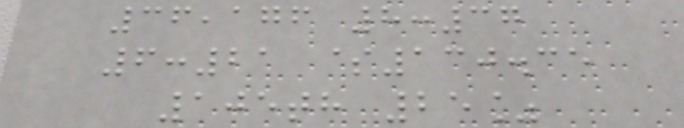36,176 8:37
6:21 $130.35
105th 25%
